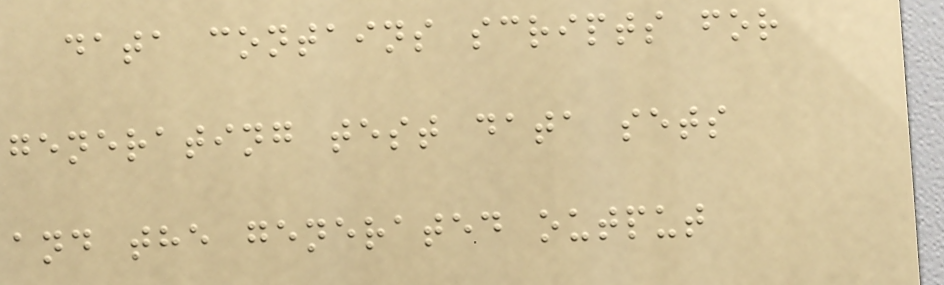data contains scripts for
generating test data sets
and the generated output
